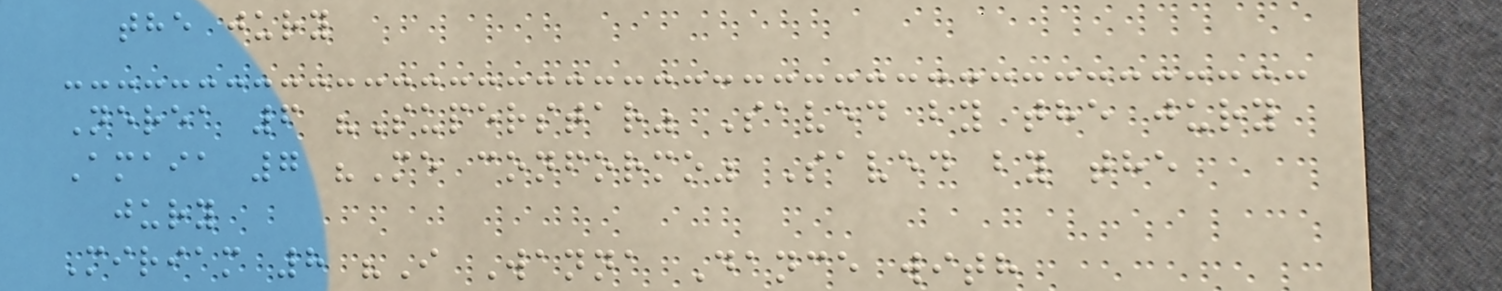the jury
Nerea 6 "Superstar" Saved by the jury
Amaia 7 "Me conformo" Saved by the
jury
Miriam 8 "I Wanna Dance with
